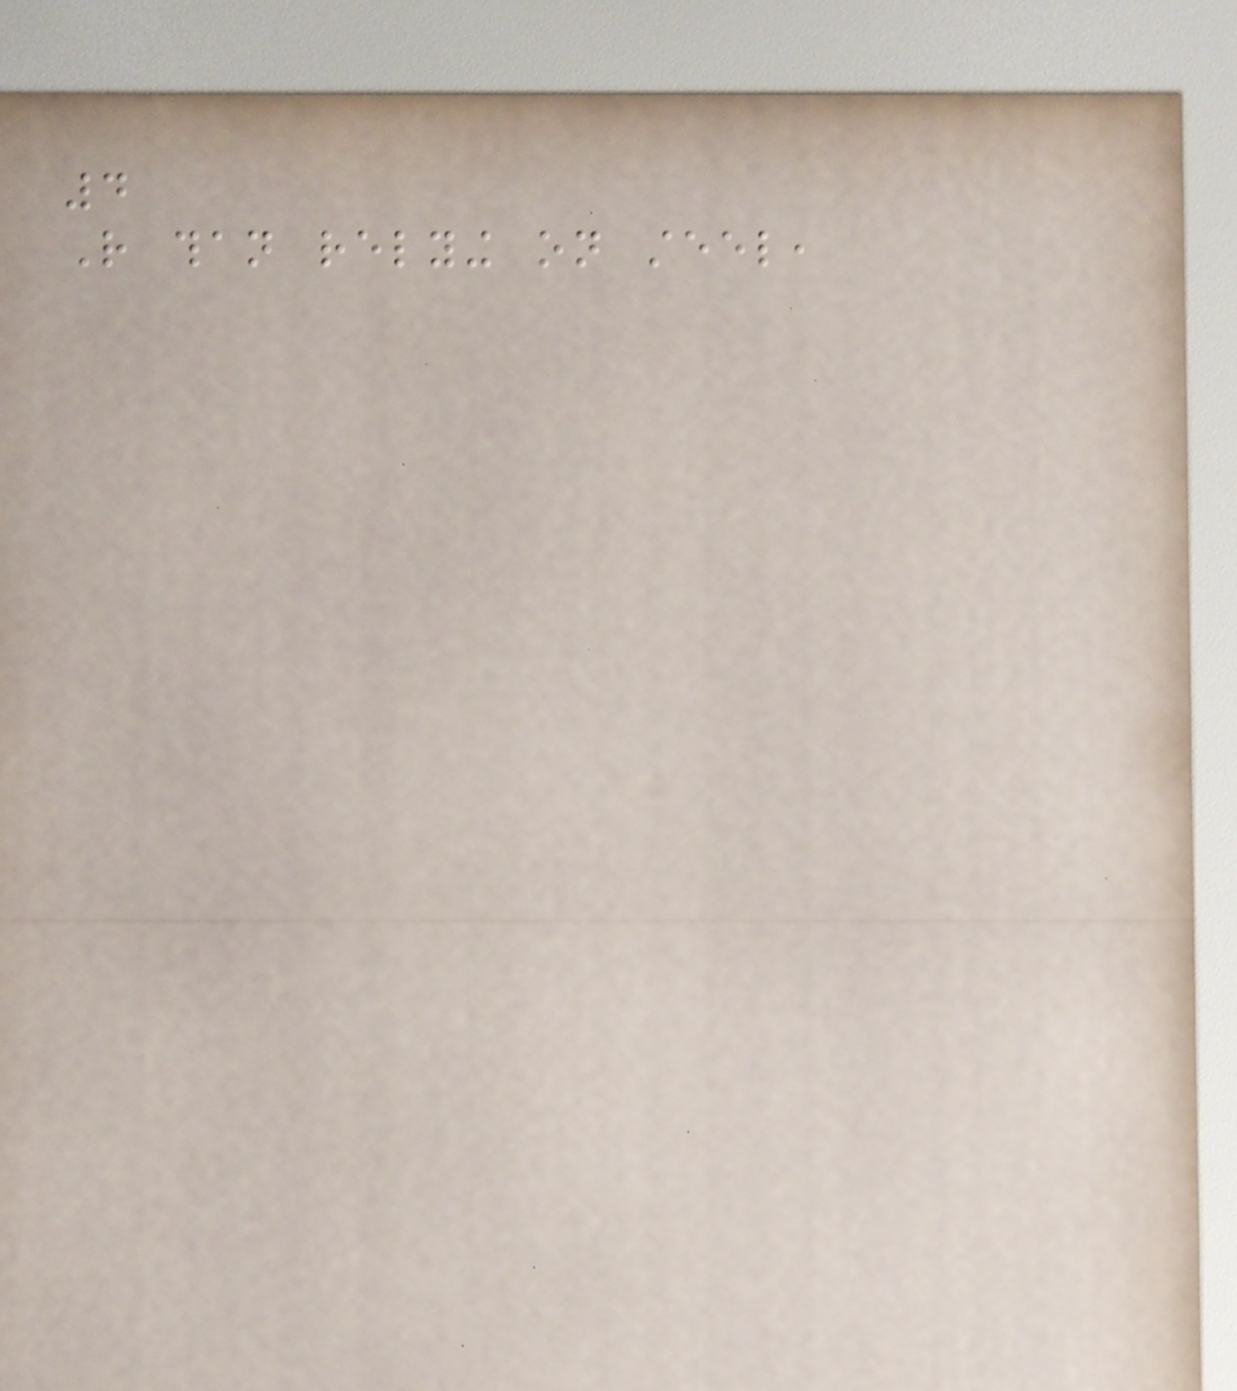4
Rather than relying on steel,
